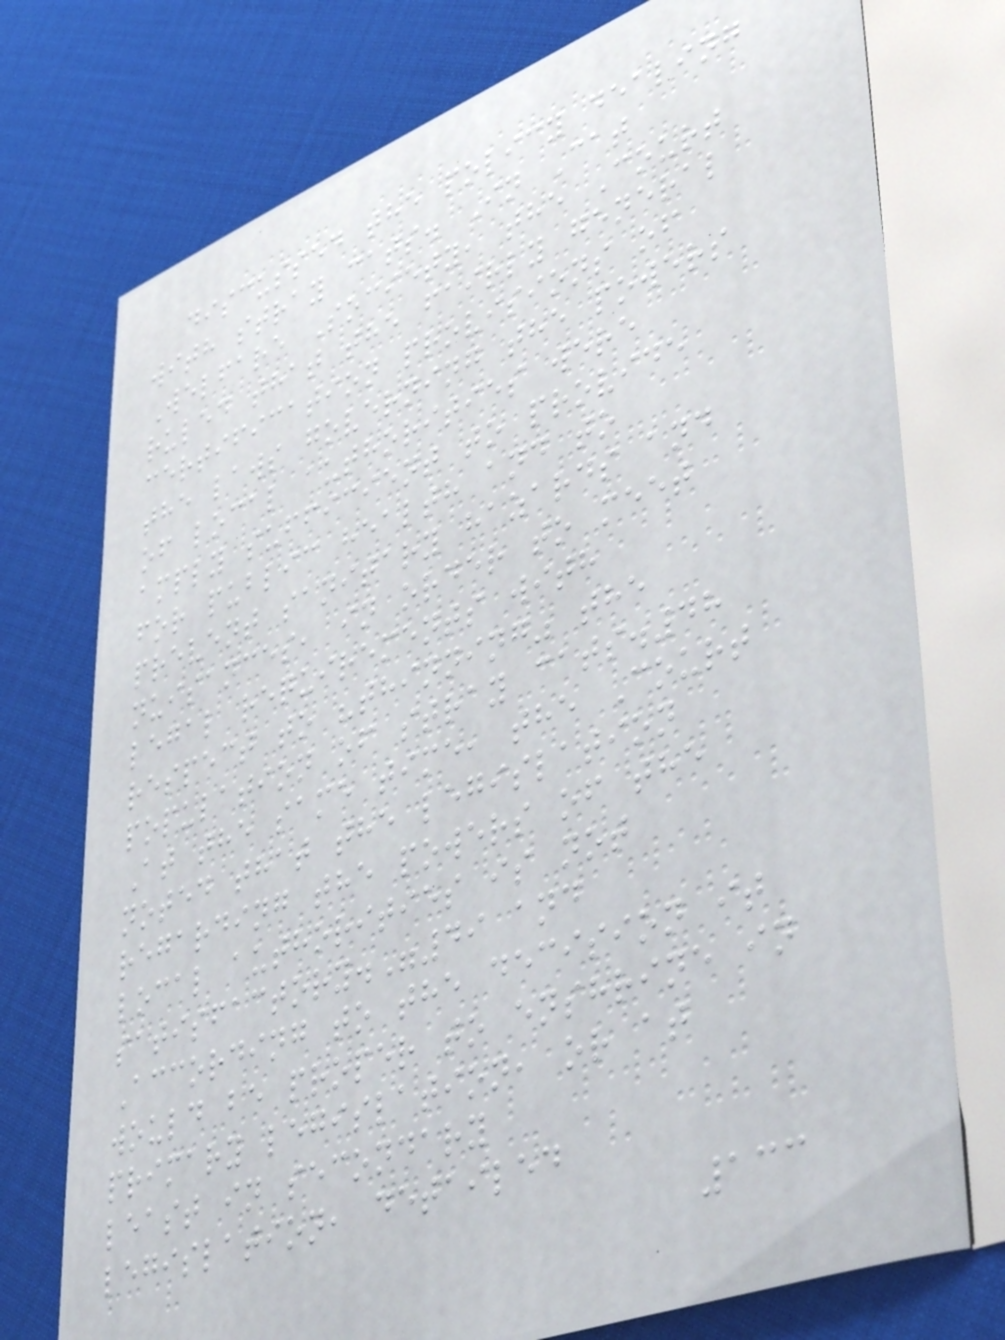discussed the policy dealing
with stray cats. In Cat
Welfare Society, the Court
ruled that the fairly general
certification provisions of
the laws governing the powers
of local authorities were
amply sufficient to provide
for public health and to
prevent sanitary hazards and
nuisances, in order to meet
legal requirements with
respect to "thinning" the
population of stray cats.48
At the same time, the Court
noted that the legislation
regarding the powers of the
local authorities is not
satisfactory."49 and
According to the decision it
would be proper to enshrine in
primary legislation, or at
least in secondary
legislation, detailed
133
